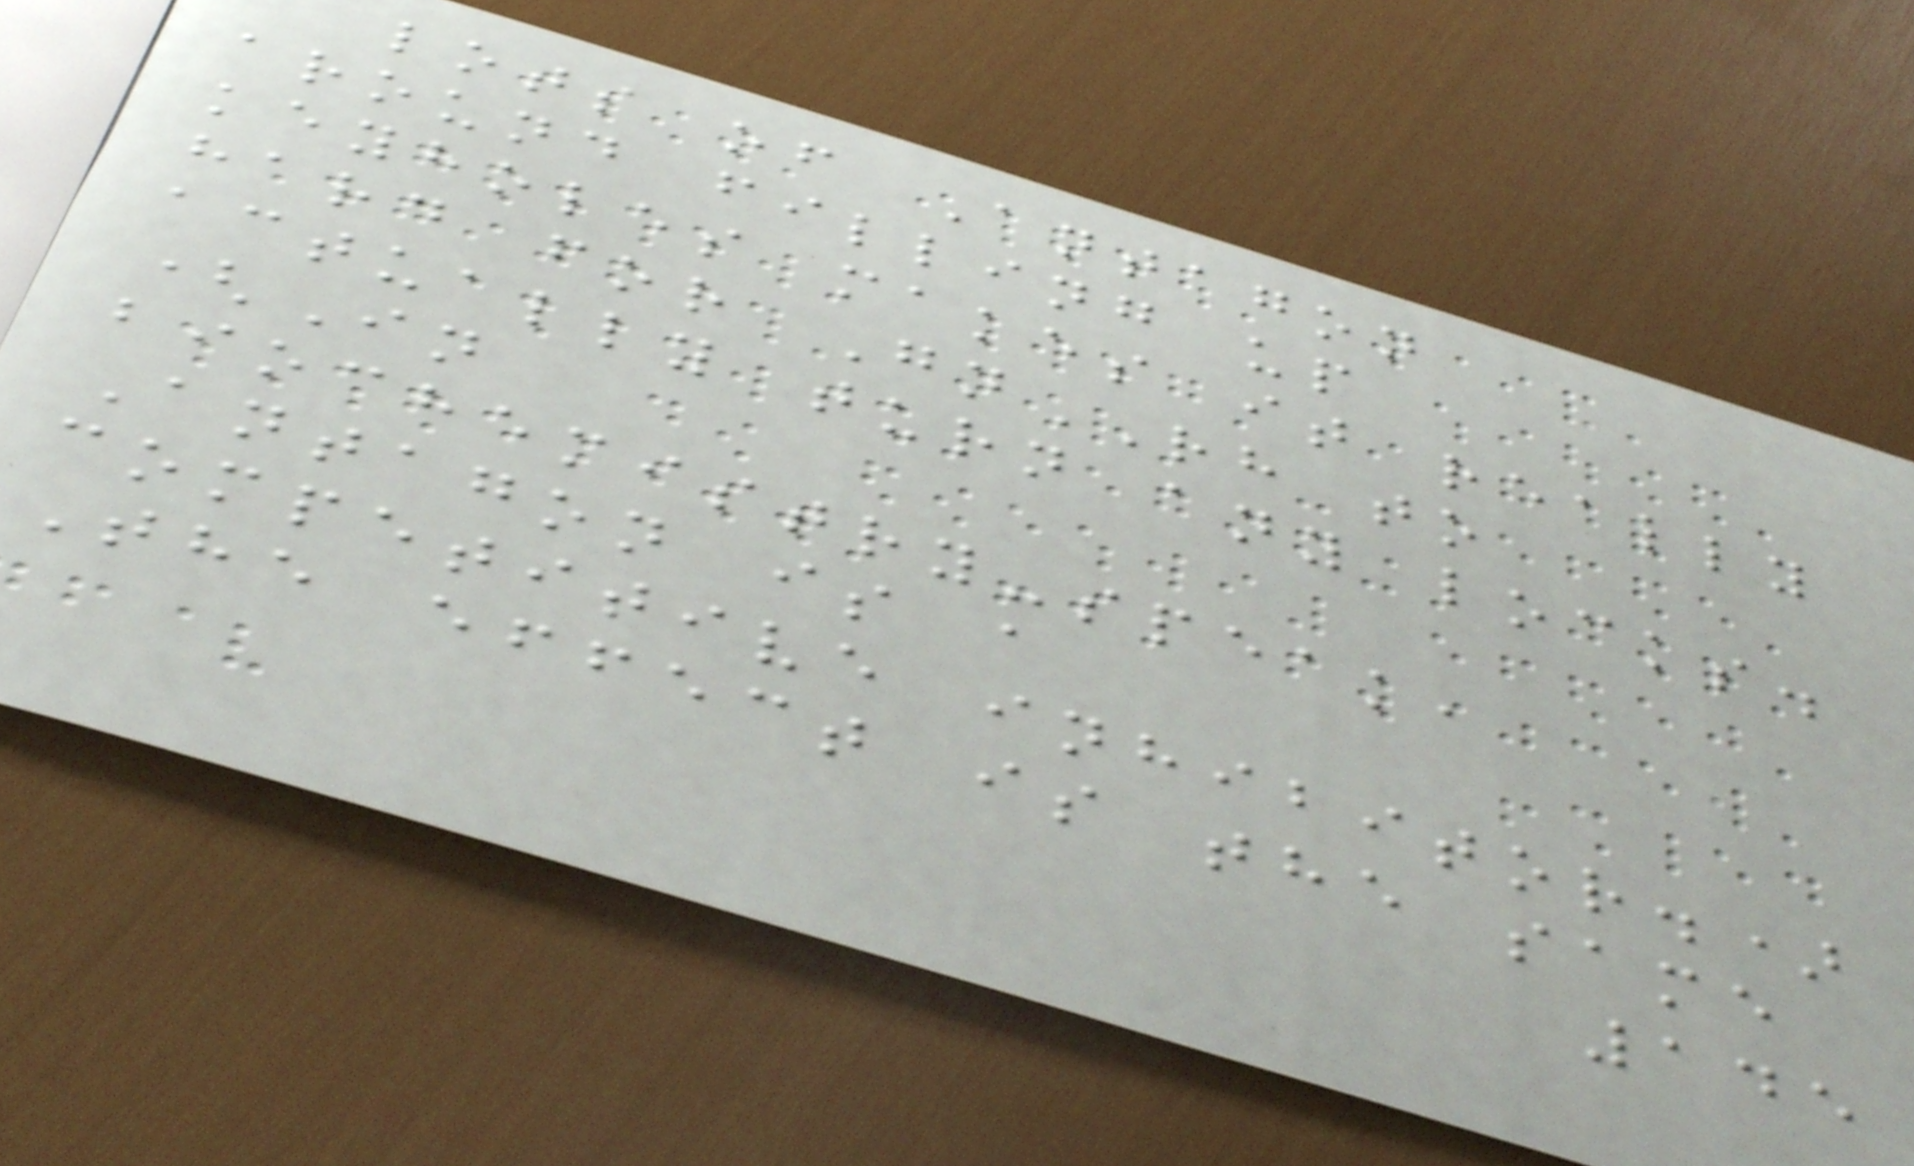lots of Antagon
around filling up
keyholes makes it really
hard for GnRH to
actually turn any locks.
(In
biochemistry-speak,
Antagon is a
competitive inhibitor.)
The effect is the same
145
